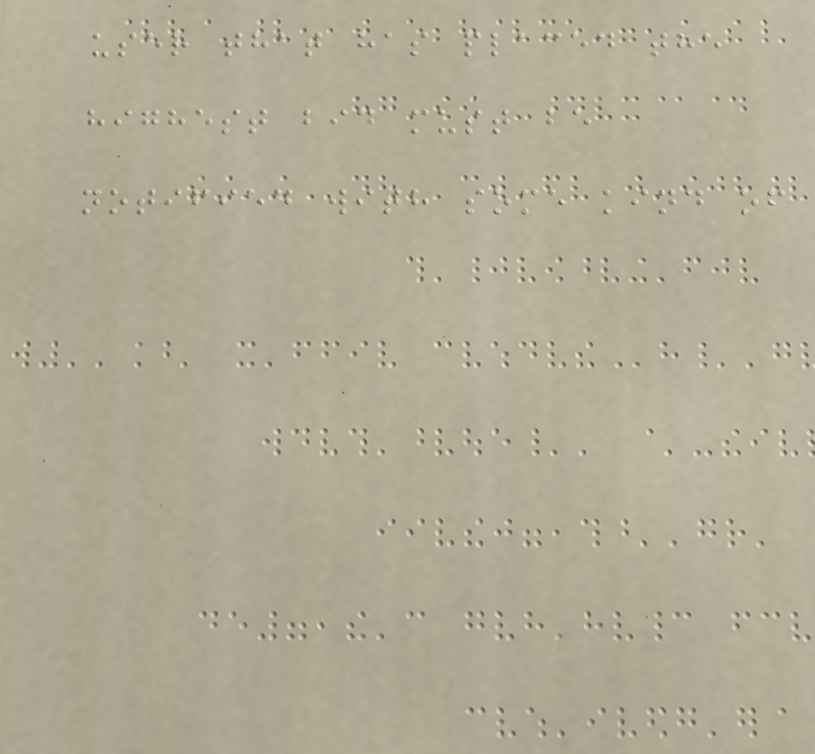user that has placed the
highest bid must be
notified with some kind of
